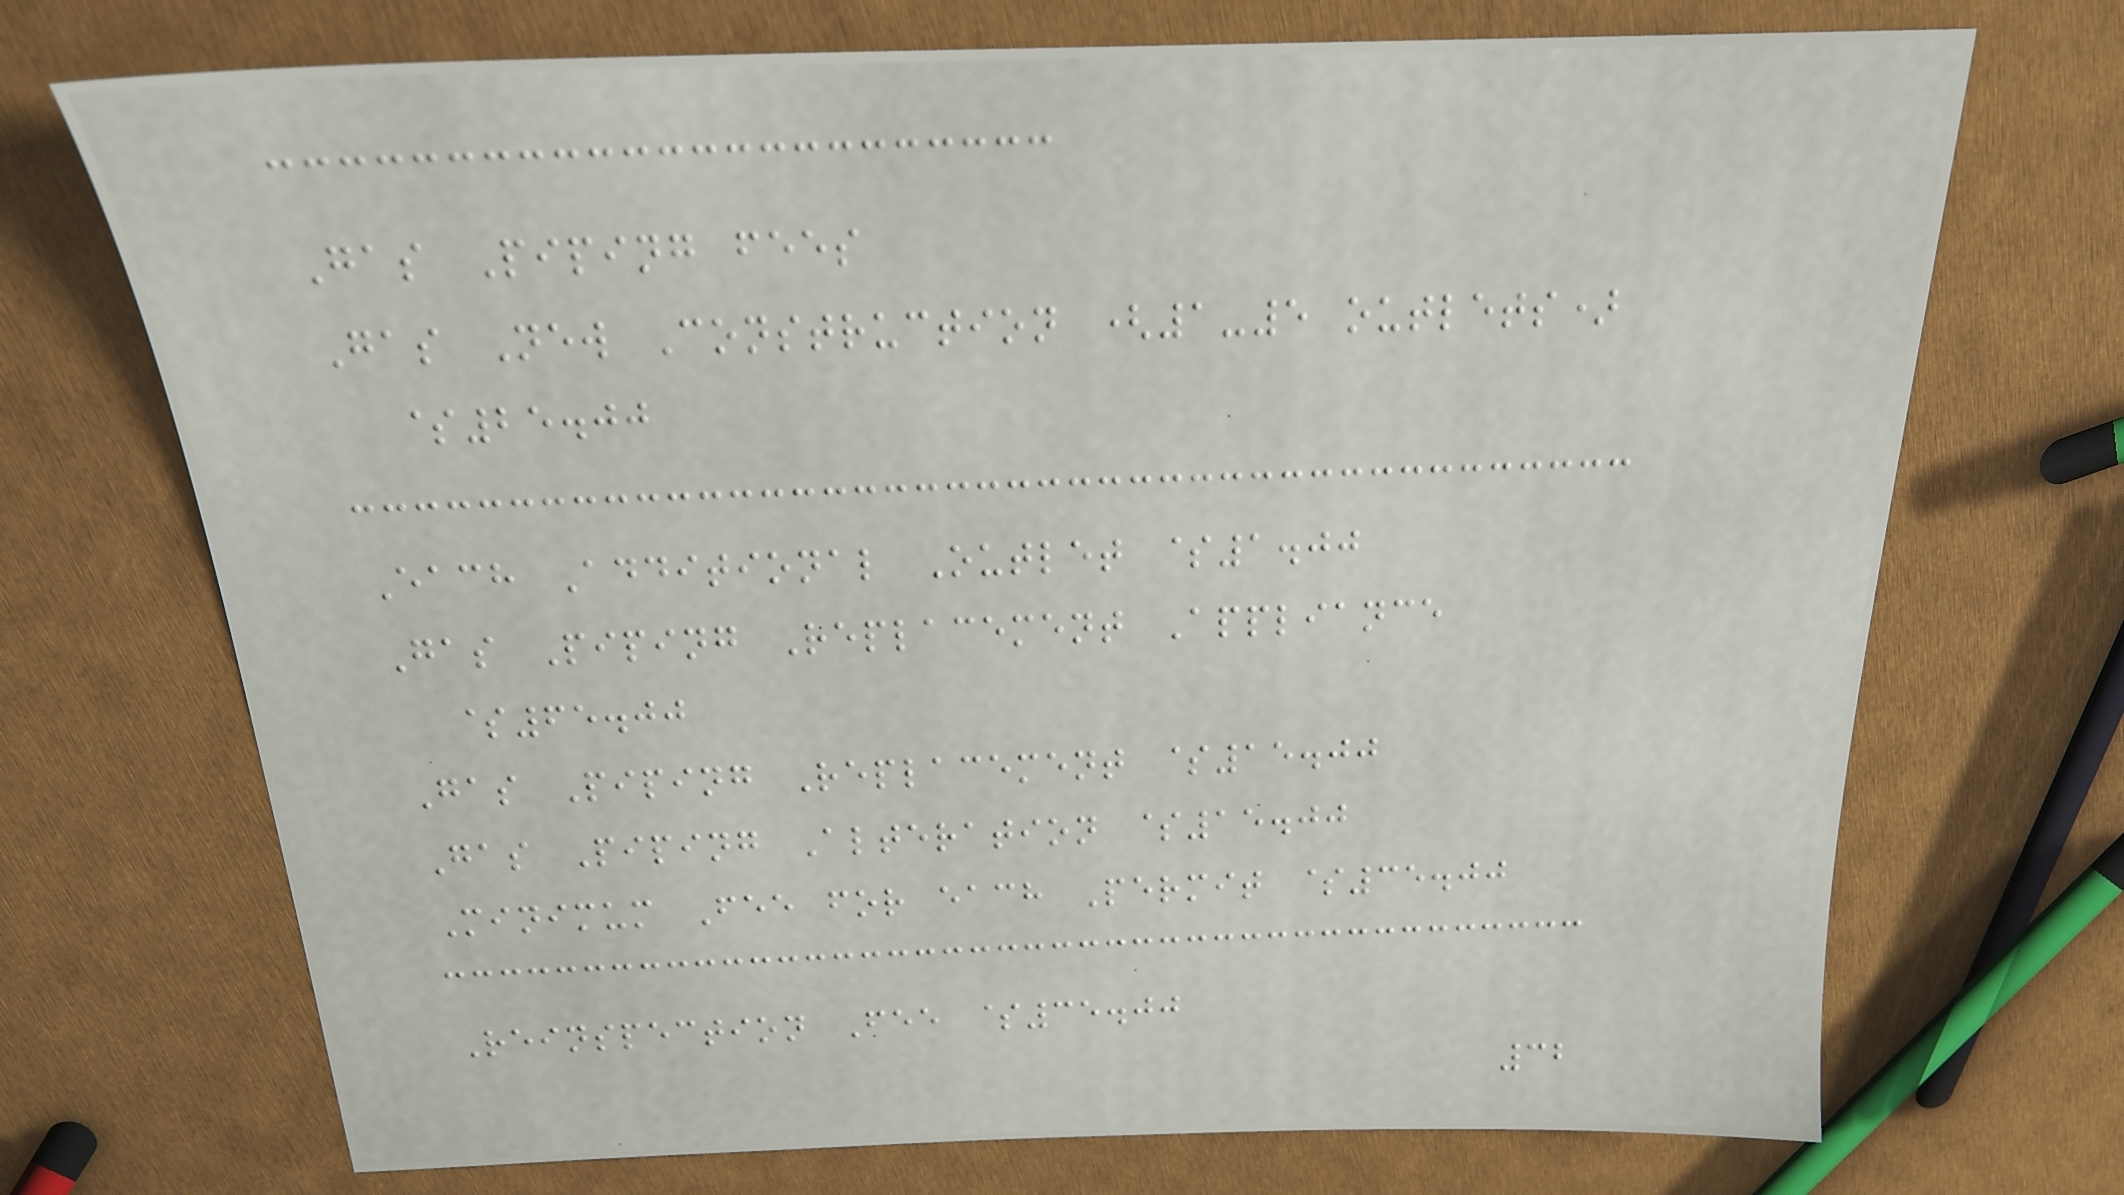Gas Piping fees
Gas New Construction (1-5 outlets)
$25.00
Each Additional Outlet $1.00
Gas Piping Replacement Appliance
$65.00
Gas Piping Replacement $15.00
Gas Piping Alteration $15.00
Minimum Fee for each Permit $35.00
Reinspection Fee $35.00
32
